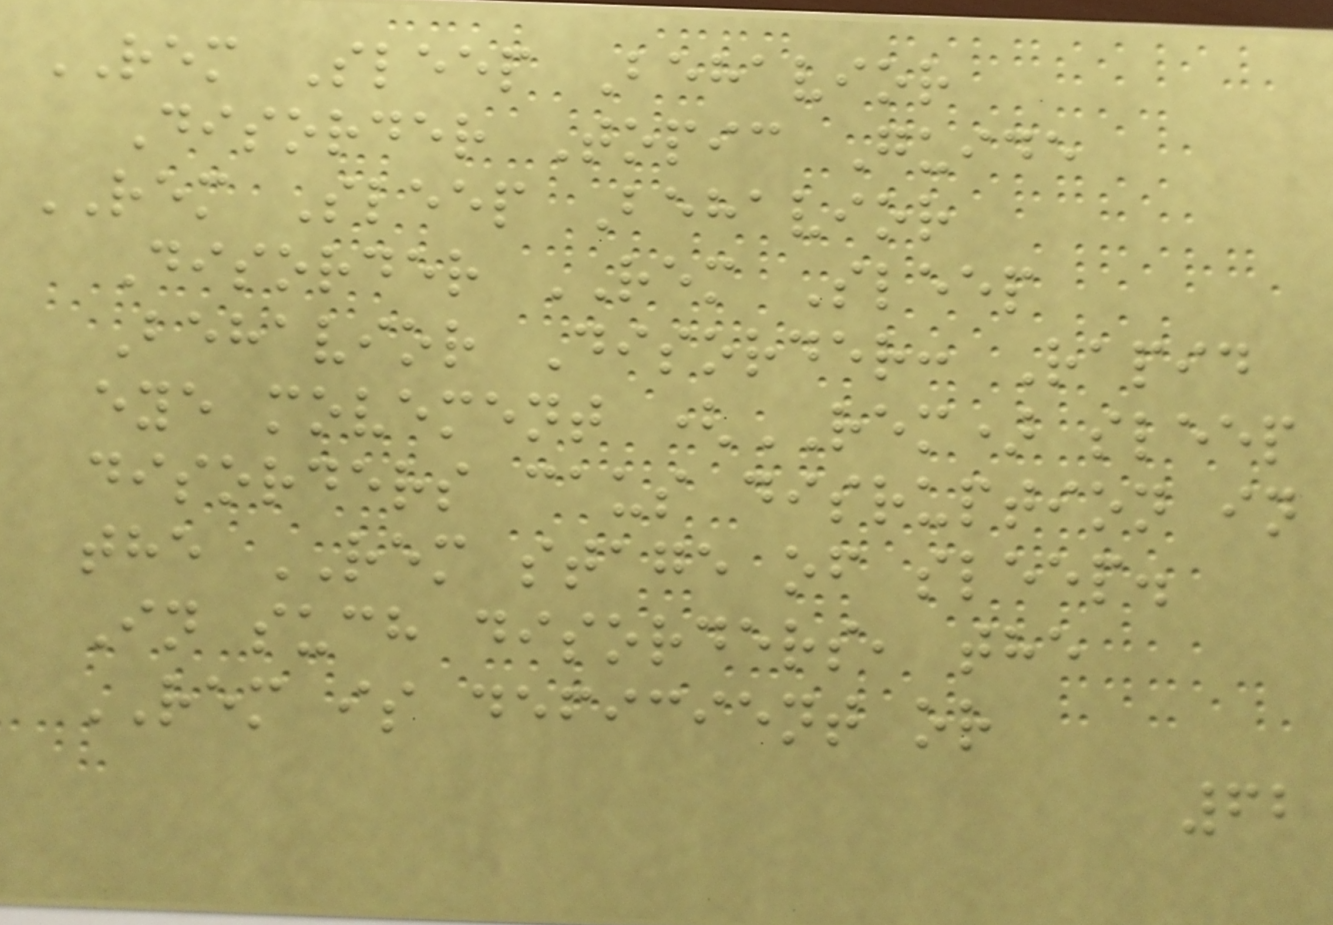REM Sleep Behavior
Disorder Topic Guide
REM Sleep Behavior
Disorder REM Sleep
Behavior Disorder: Rapid
eye movement (REM) sleep
disorders caus disruption in
the REM stage of sleep.
In such disorders, the
REM is deficient or
62
